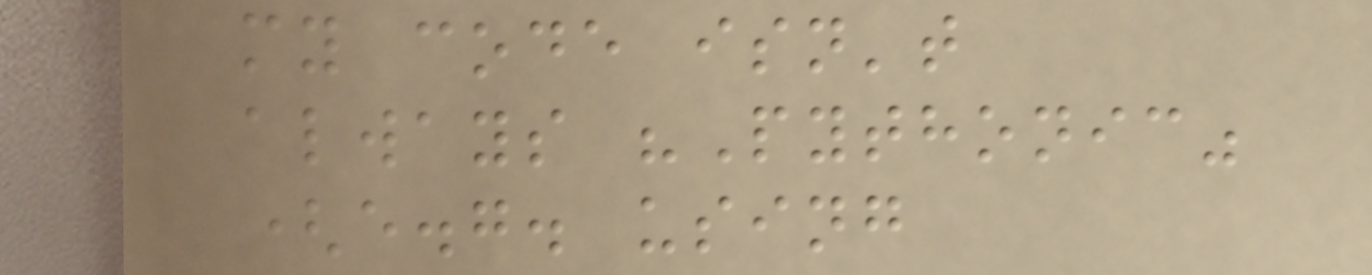my code isn't
always "Pythonic"
(e.g. using
